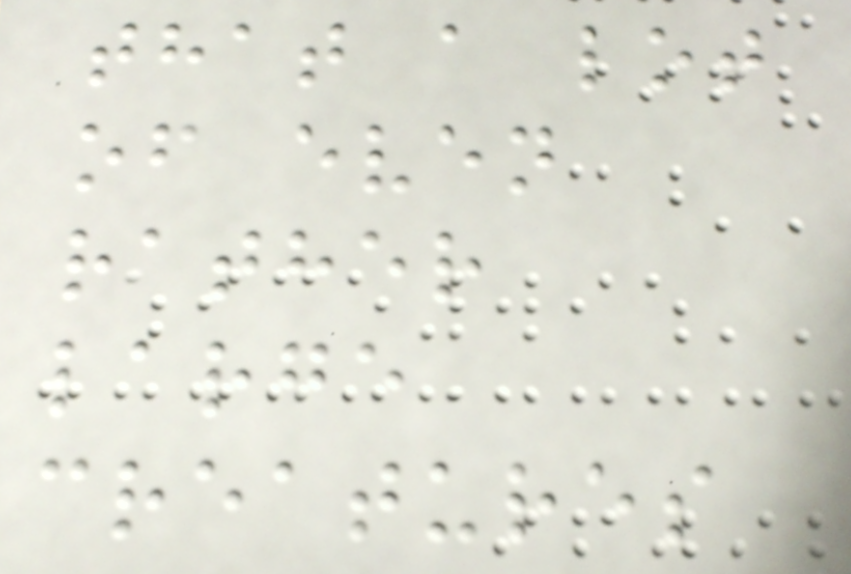that a lot
of even
rather
large
creatures
